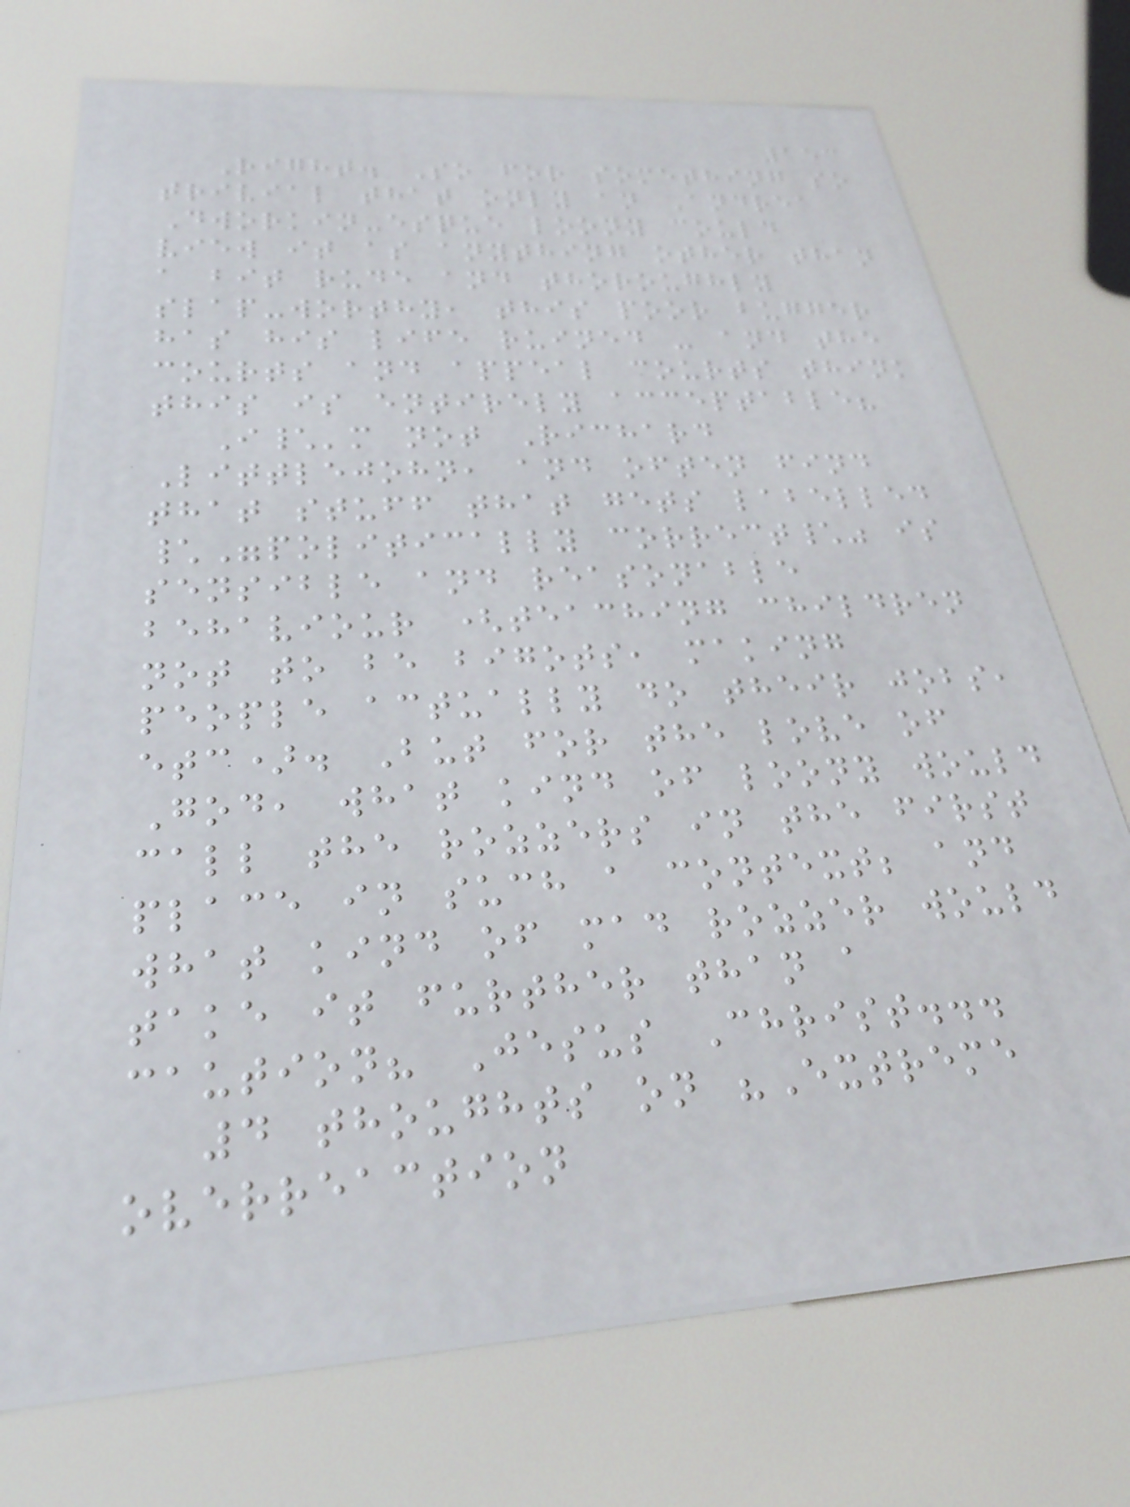153
Right. So for something so
trivial that only an Andrea
Dworkin-esque loony could
view it as anything other than
a bit rude and thoroughly
slap-worthy, this poor bugger
has his life ruined - and the
courts and appeal courts think
this is entirely acceptable?
I\'m not Richard
Littlejohn, and often find
that stuff that gets labelled
\"politically correct\" is
sensible and reasonable
behaviour (teaching children
not to be bigots, making
people actually do their jobs,
etc). But for the love of
God, what kind of loony would
call the rozzers in the first
place in such a context; and
what kind of mad rozzer would
take it further than a
caution? Jesus Christ...
4 thoughts on "Extreme
overreaction
